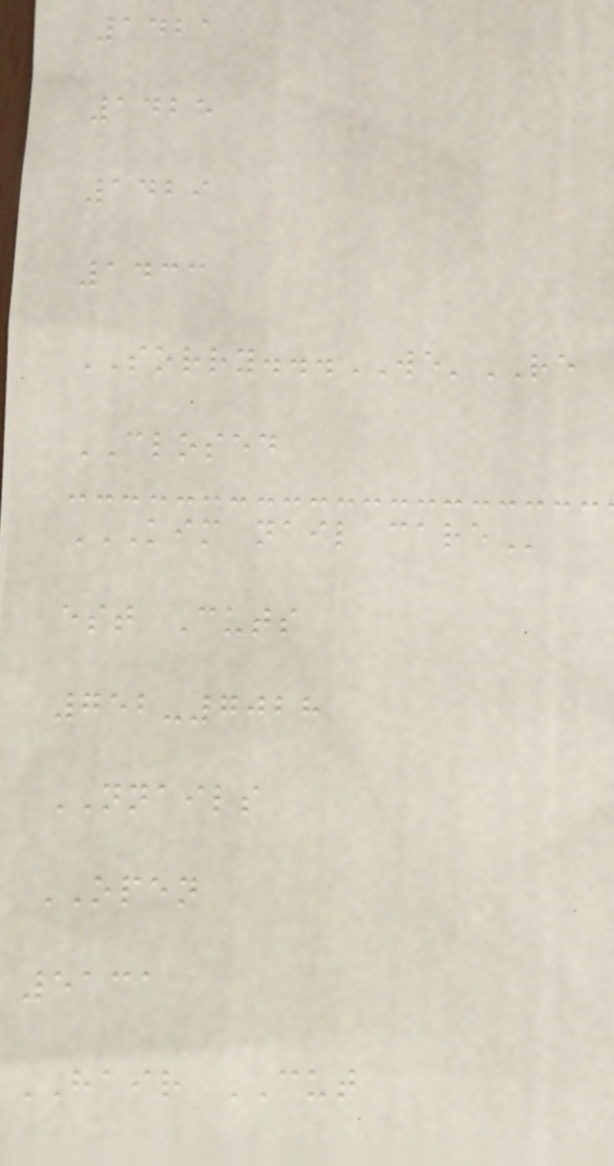1421
1425
1429
1433
SORRY...WE'RE
CLOSED
KIM NAIL CARE
est Cuts
752-7028
NNAILS
OPEN
5131
HAIR CUT
